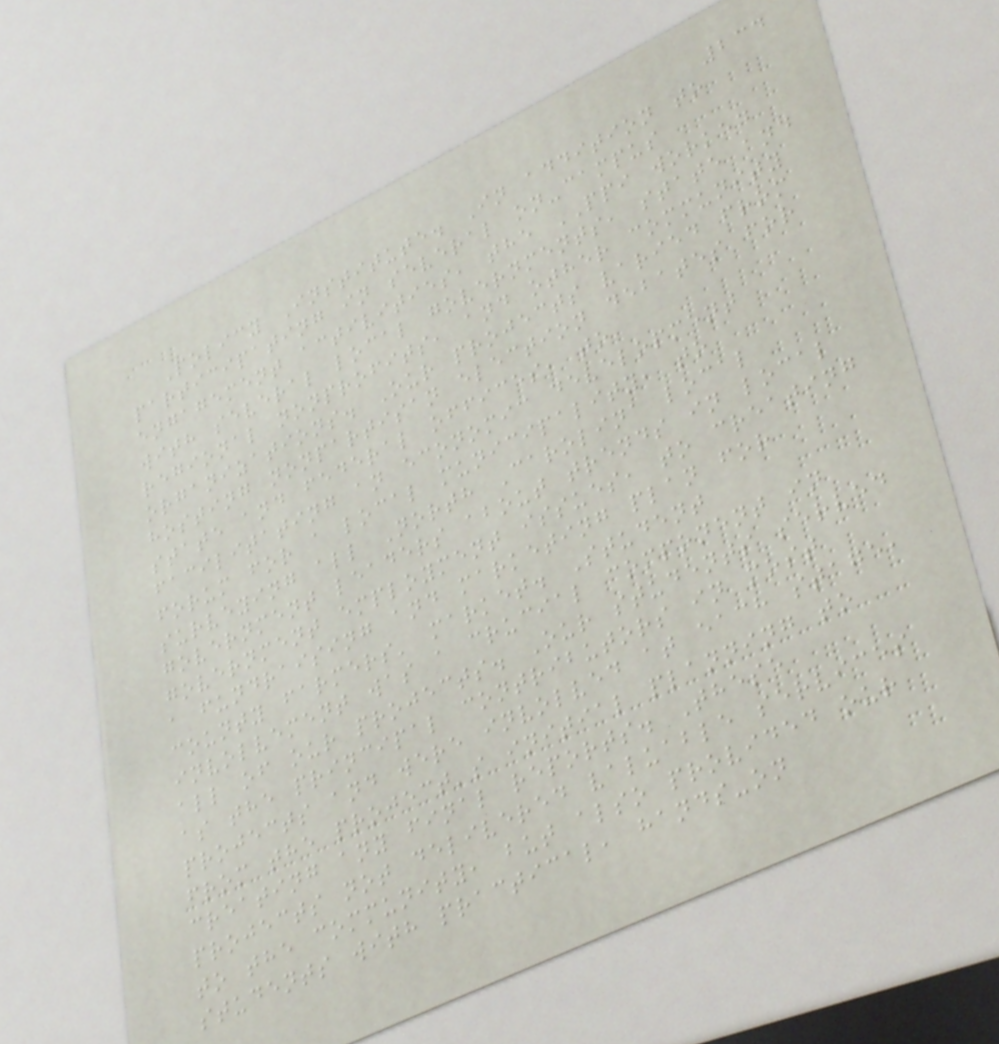234
Policy Institute. In addition to
participating in several on-campus
engagement activities, the PPI worked
with several local governments, state and
regional nonprofits, and other community
organizations. Our projects varied from
hosting nonpartisan election debates for
state and federal offices, to
facilitating an economic development
forum for a local municipality, to
surveying all North Carolina local
government leaders about trends in local
government employment issues, to creating
a fundraising and marketing plan for
county farmers' market. Student
involvement was a crucial component in
all of our projects. Our students served
as the principal contributors in most
projects and were involved at each stage,
from the project's initial planning to
creating any final reports. These
projects not delivered valuable services
to the community, but also provided our
students with practical, hands-on
